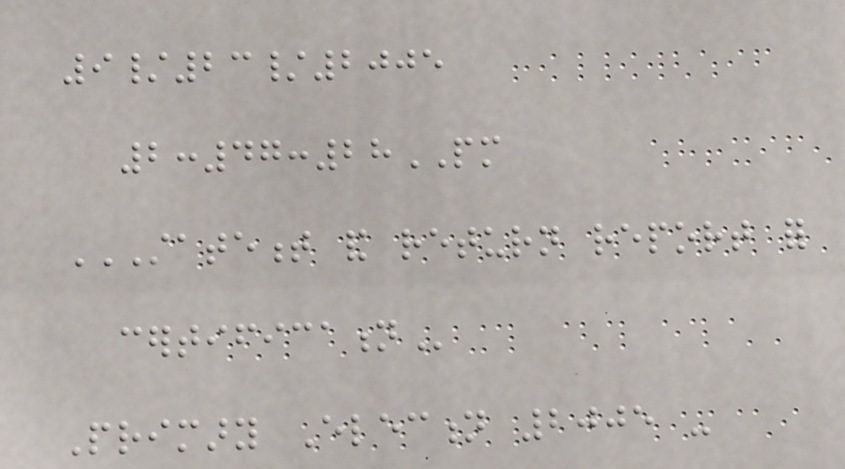9/23/2005
2:47:28PM
STATEMENT AND RETURN REPORT FOR
CERTIFICATION
Primary Election 2005 -
